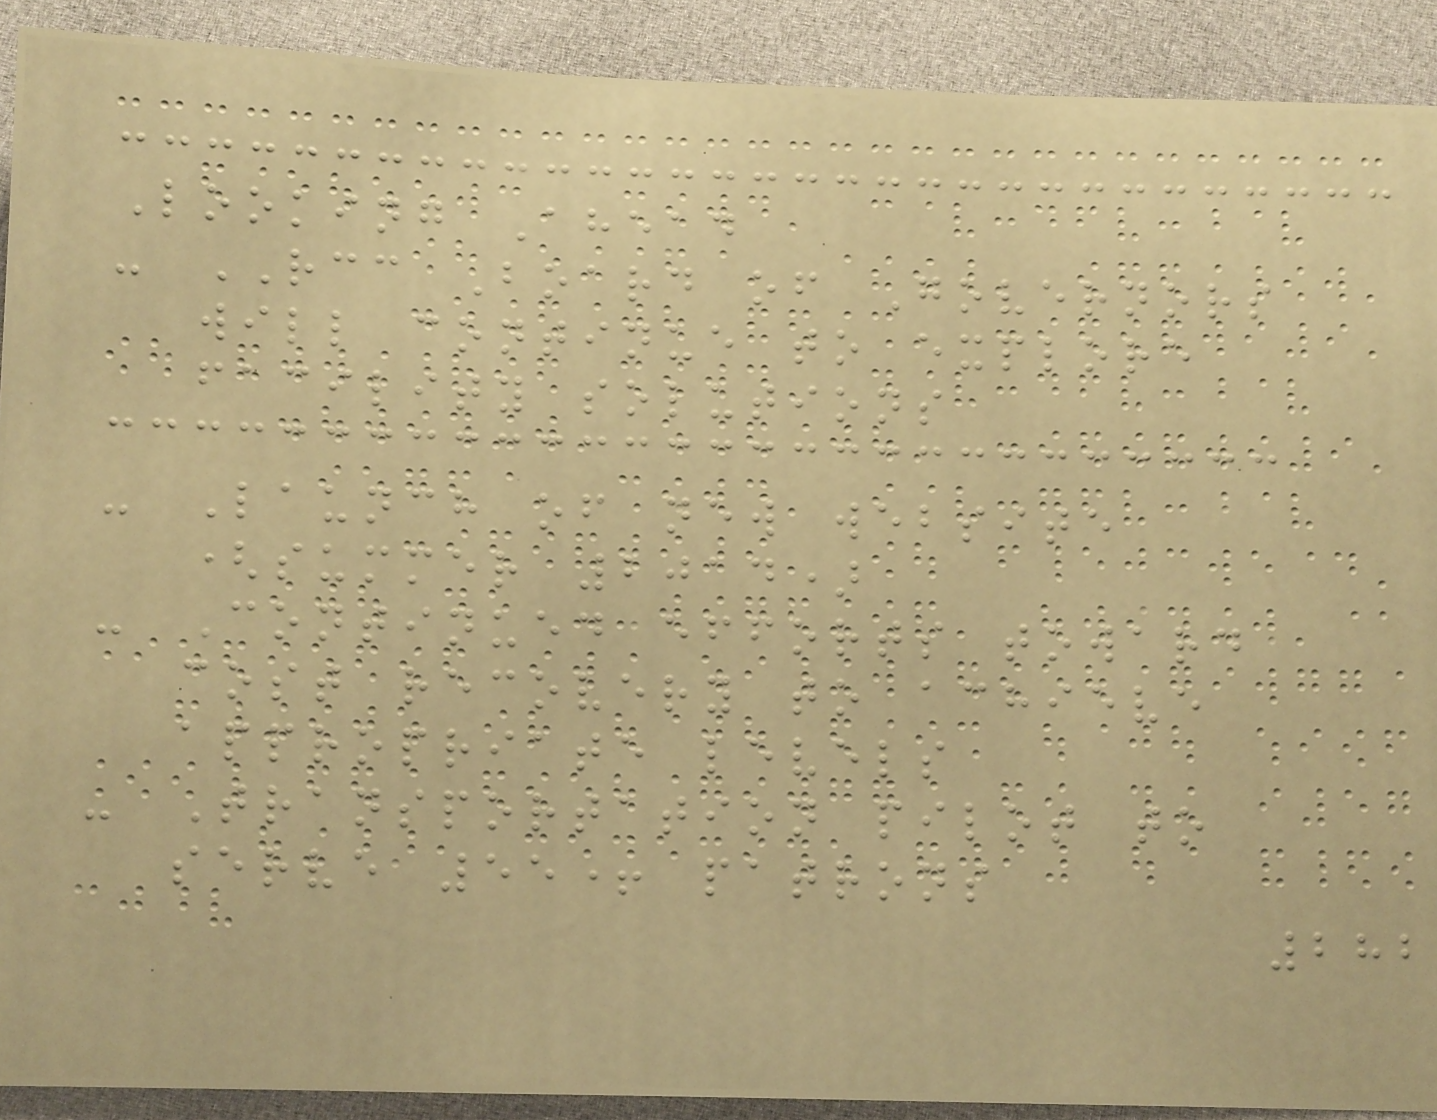Looking Ahead
- RCC Board of Governors
will continue to explore
facility solutions
- Launch of new website
(summer 2014)
- Continued efforts toward
cost recovery to achieve
appropriate levels
- Transportation pilot to
serve 55+ patrons
282
